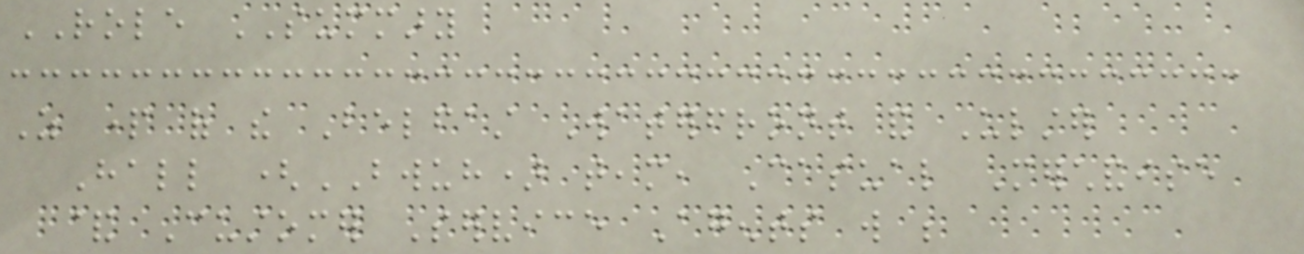ROLE SUMMARY
As part of the Belfast Waterfront and Ulster
Hall (BWUH) team, Casual Merchandise
& Customer Service Agents will be
